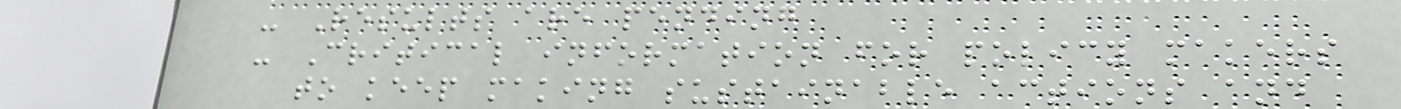- Results are pending
- Critical information for policy makers
to keep making sustainable actions and
